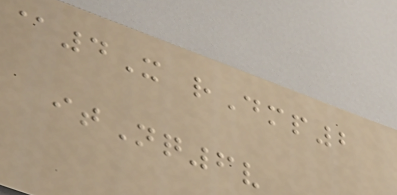@4X rDmp2
itNq6v
